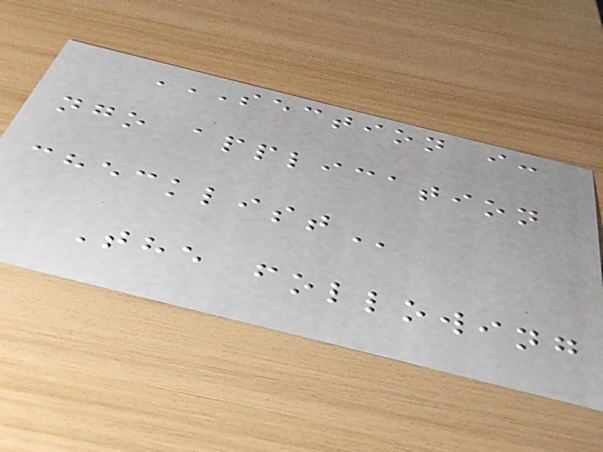SECTION I:
NGO APPLICATION
CHECKLIST
The following
